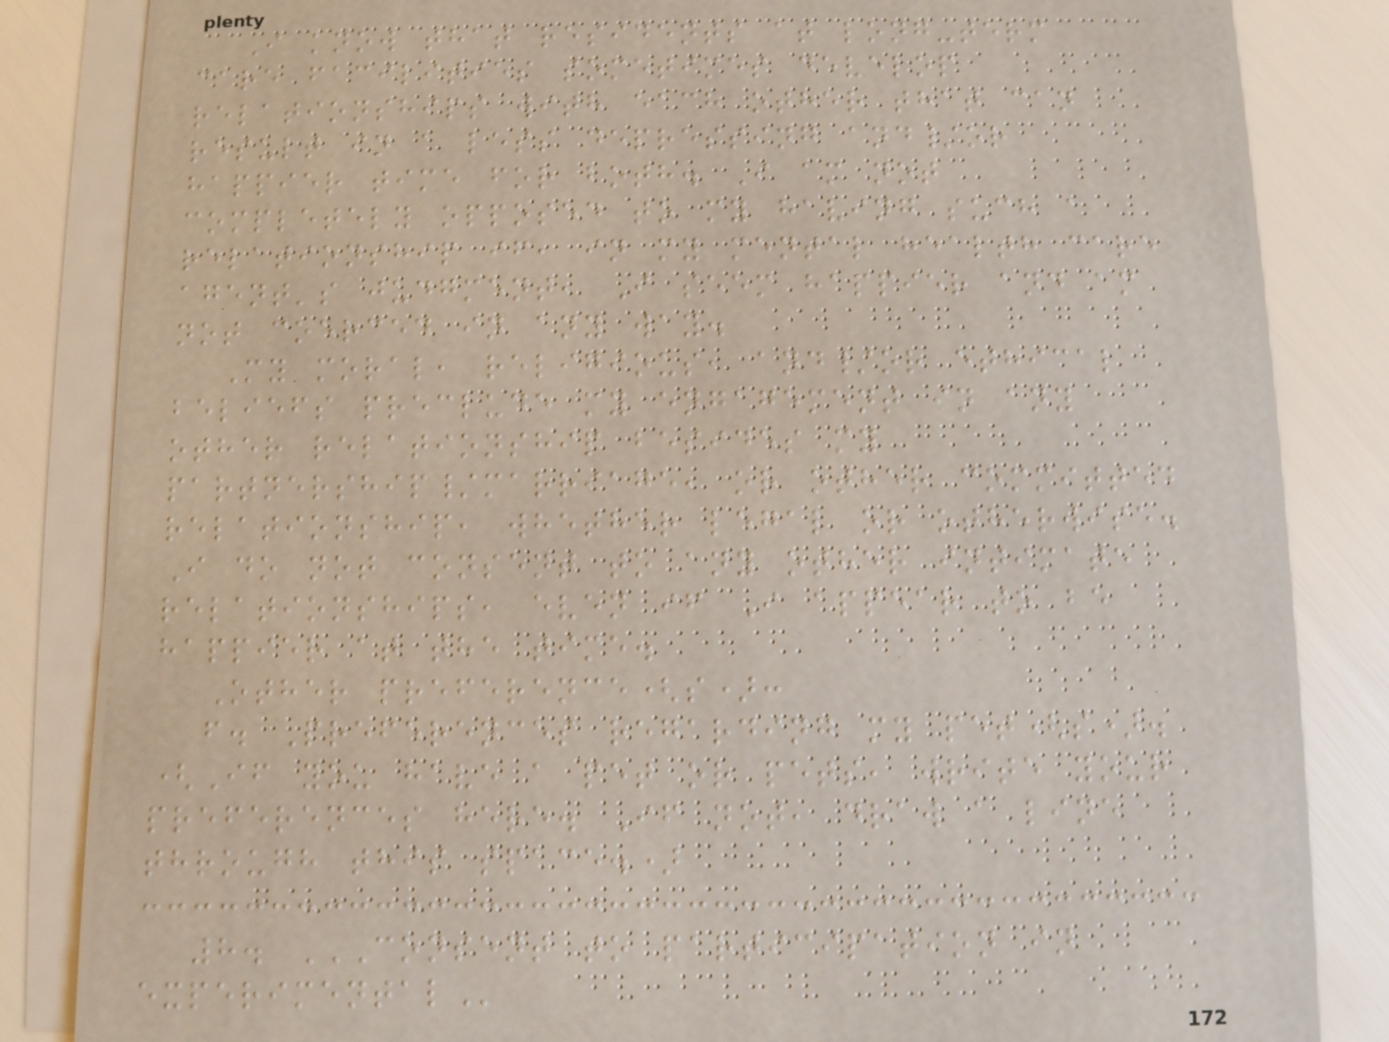I know that residents at long-term
care facilities sometimes develop
relationships with each other that can
result in a less depressing and/or
happier time for both. I am not
completely opposed to my having such a
relationship if, in my mental health care
agent's judgment, I seem happier and am
not coerced in any way.
My moral, religious, and/or ethical
beliefs preclude my engagement in any
other relationship besides my
partnership/marriage, or other committed
relationship, whether legal or otherwise.
I do not consent to any other intimate
relationships, even if I appear to be
happier at the time.
Other preference(s):
f. Preferences regarding my pet(s).
(If you have a pet or pets, write your
preferences here. If not, draw a line
through this space.)
8. CONSENT TO PARTICIPATION IN
EXPERIMENTAL
